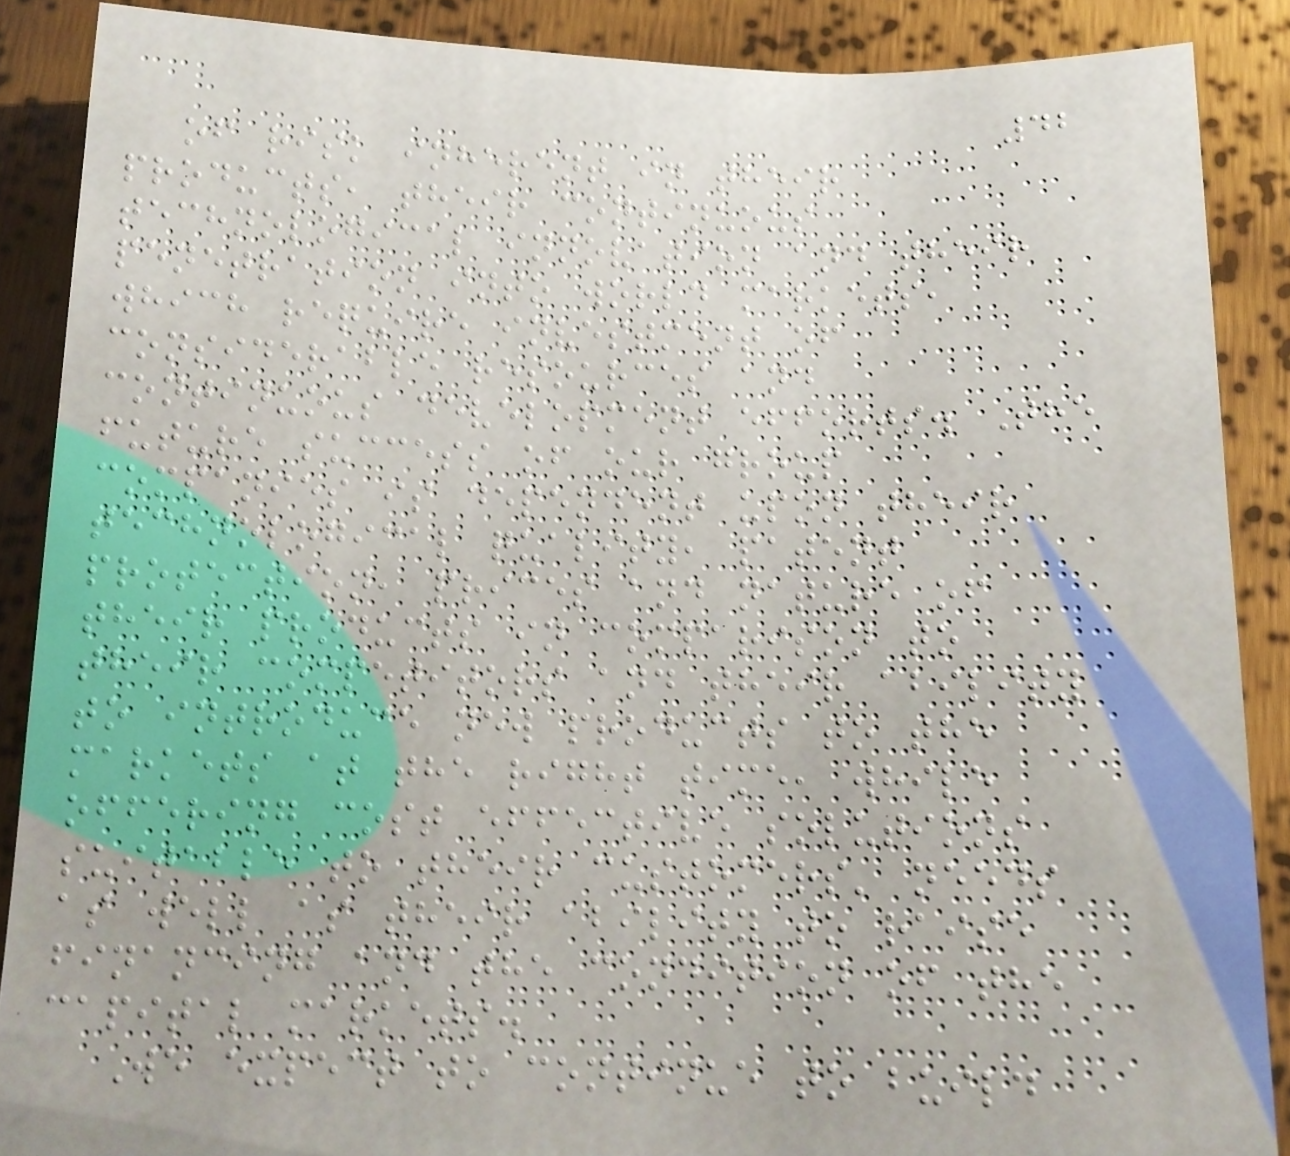42
of risk inherent in their
products, their continuous
technological innovation and their
penetration into world markets,
which require investment of
considerable resources and
continuous development efforts. The
future success of our group
companies is dependent upon their
technological quality, patent
protection, prices and nature of
their products in comparison to
their competitors and their ability
to introduce new products to the
markets at the right time, while
offering cost effective solutions
suitable to their customers' needs
as well as their ability to raise
financing and the condition of the
capital markets.
We expect to continue to build
